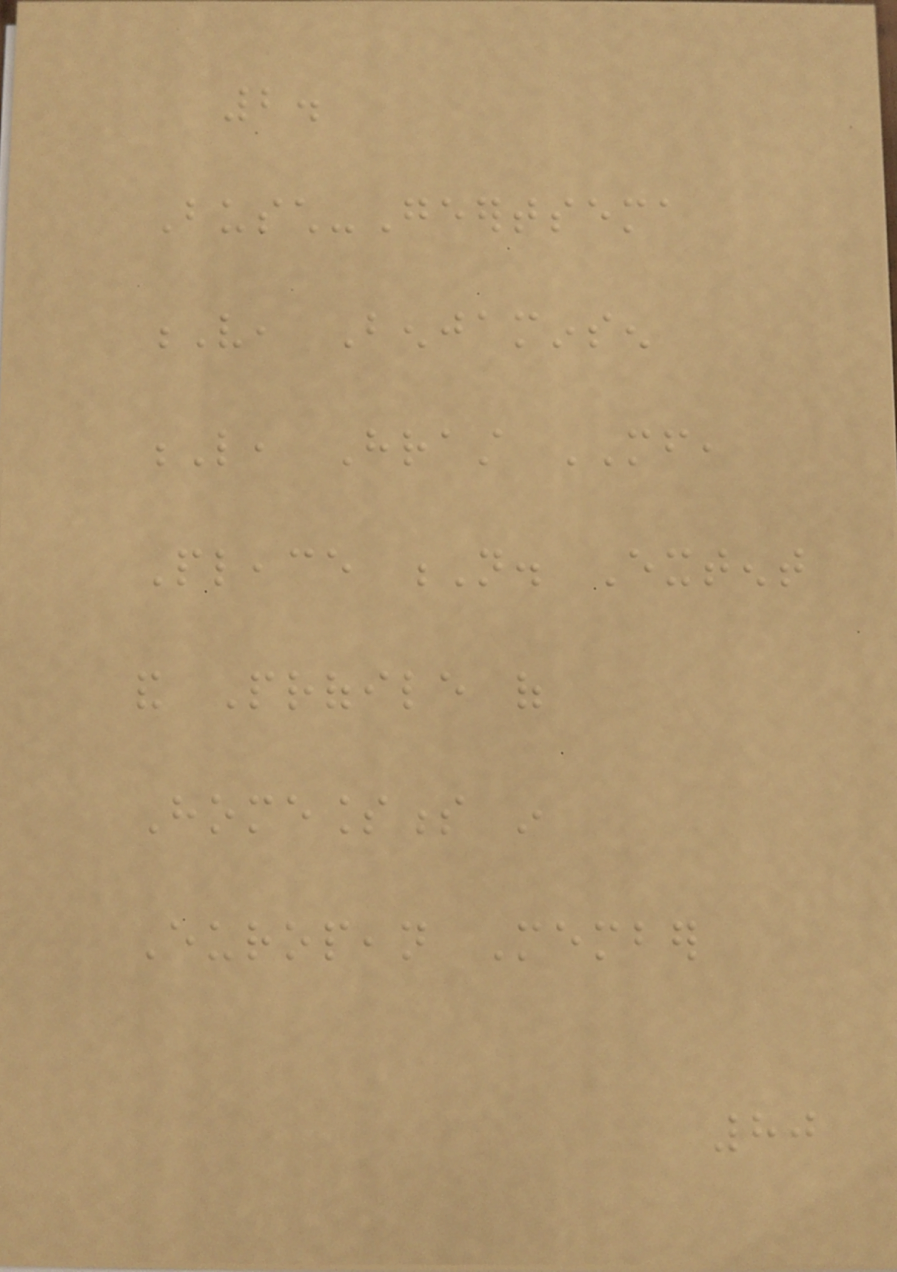2.
Busch-Geertsema
V, Benjaminsen
L, Hrast MF,
Pleace N. Extent
and Profile of
Homelessness in
European Member
80
